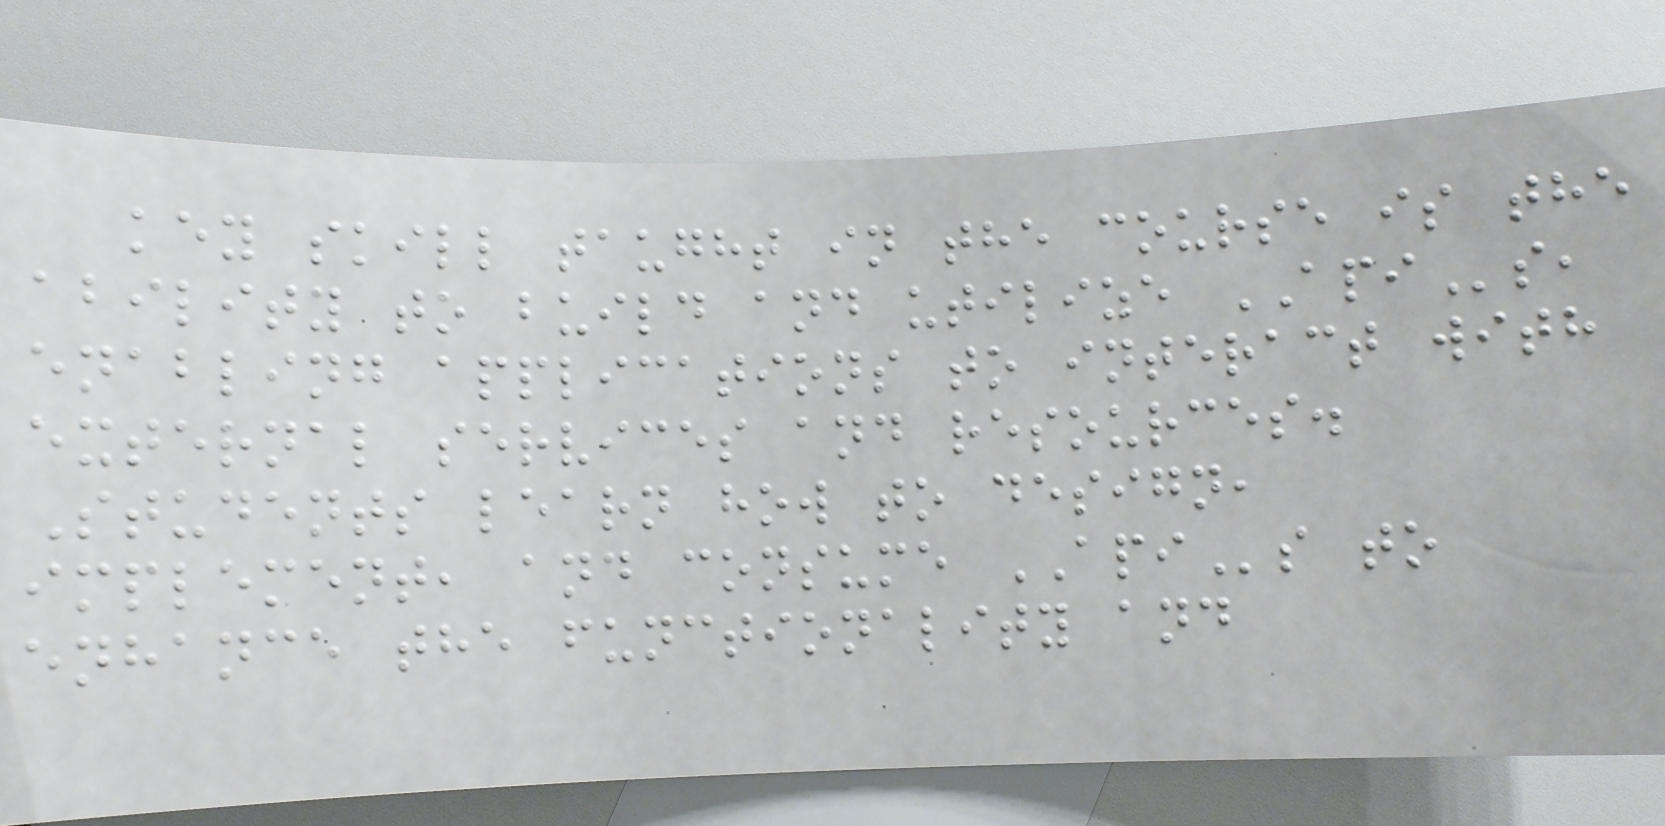key skill taught in the course is the
ability to build and utilize APIs,
enabling applications to interact with
external services and resources.
Students learn how to design,
implement, and consume APIs to
enhance the functionality and
